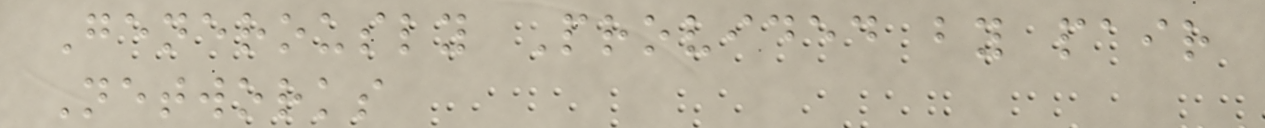Generously Provided by pair
Networks
